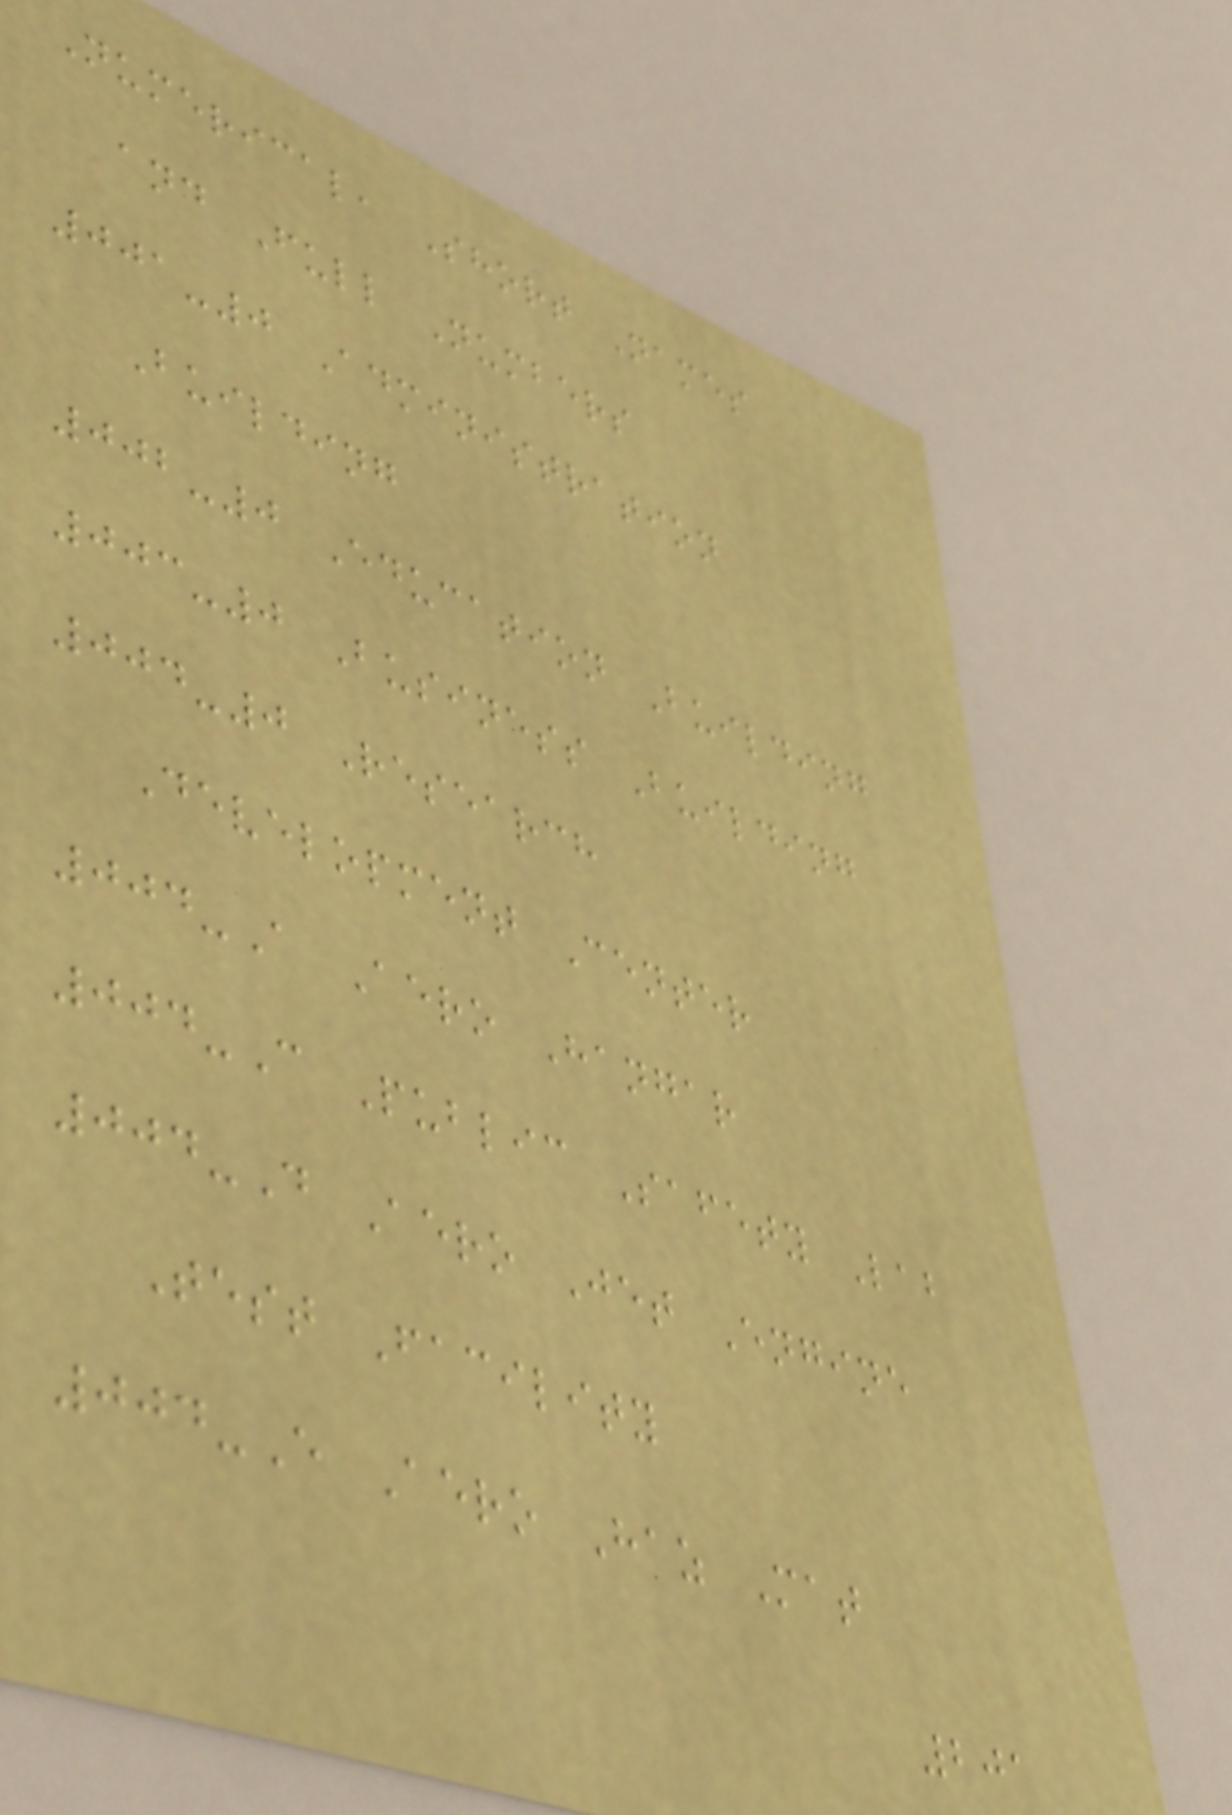Numerical, Short Names
and Full Numbers
001-0 Administration
Building
002-0 Education Building
003-0 Business Building
004-0 Research
Development Center
004-A Aero Hangar
004-C Public Safety Lab
004-D Aero Jet Engine
Test Facility
004-E Aero Haz Mat
201
